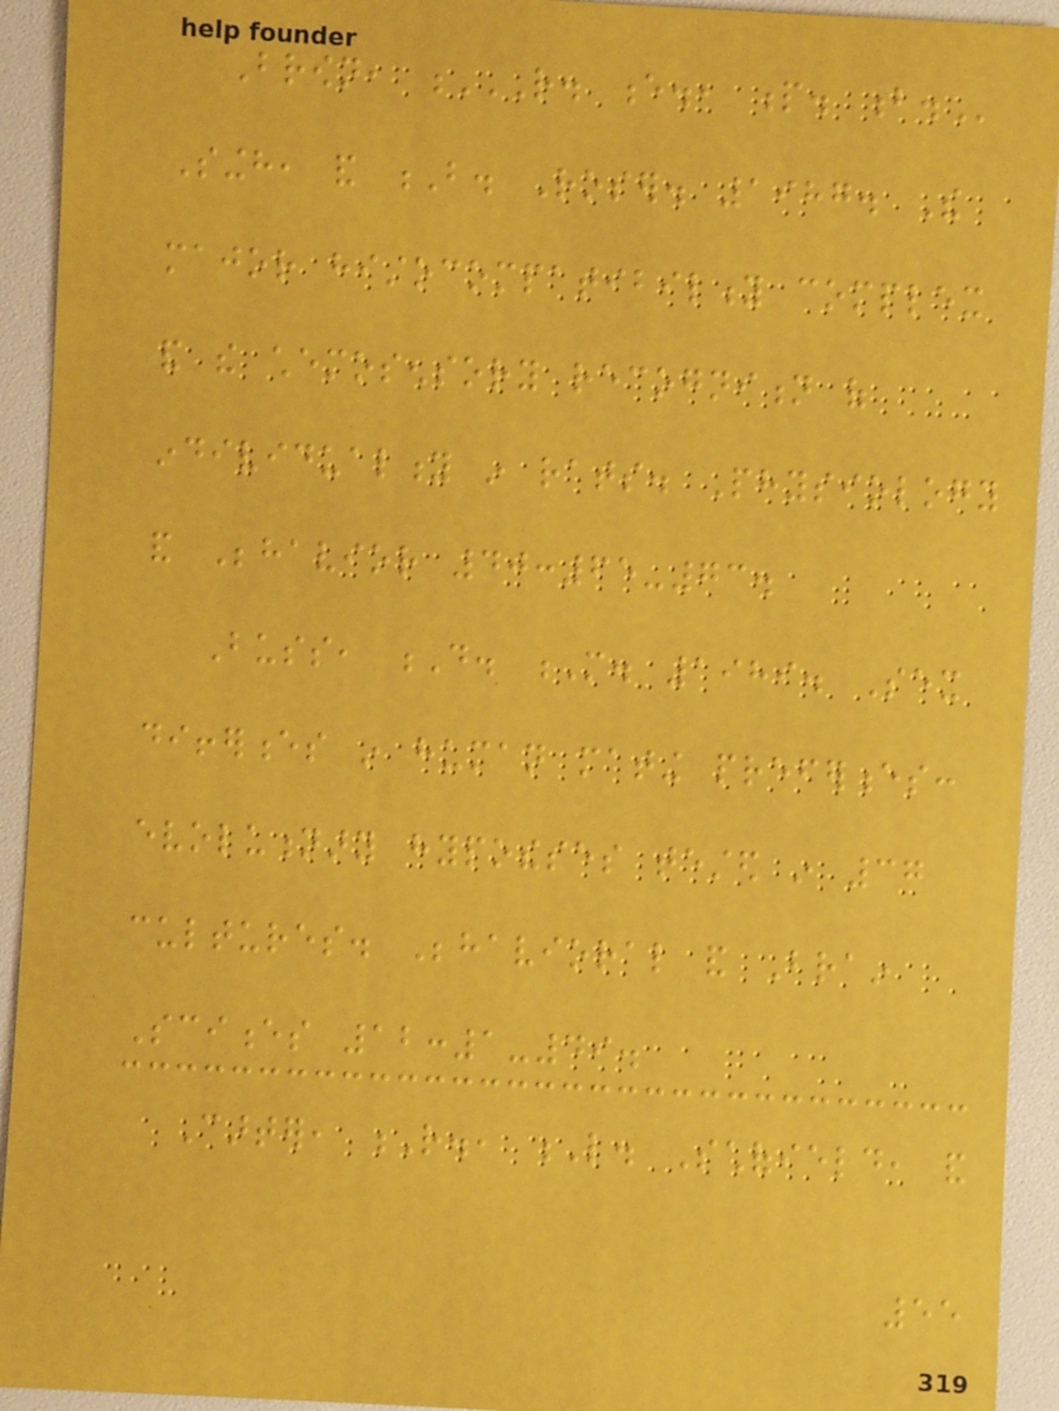Brown, R. E., P. B.
Singh, and B. Roser. 1987. The
major histocompatibility complex
and the chemosensory recognition of
individuality in rats. Physiology
and Behavior 40:65-73.
Buss, D. M. 1989. Sex
differences in human mating preferences:
evolutionary hypotheses tested in 37
cultures. Behavioral and Brain
Sciences 12:1-49.
Carter, R., L. Schofield, and
55
